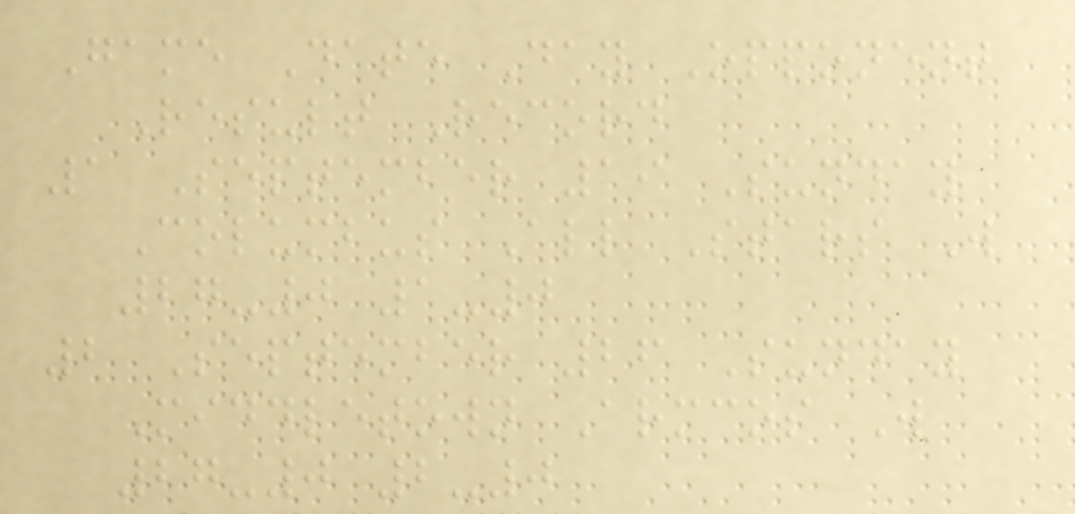Game Date Day Opponent
Result Record
1 September 19 Sunday
Columbus All Stars W
27-0 1-0
2 September 26 Sunday
Middletown Armcos W
27-0 2-0
